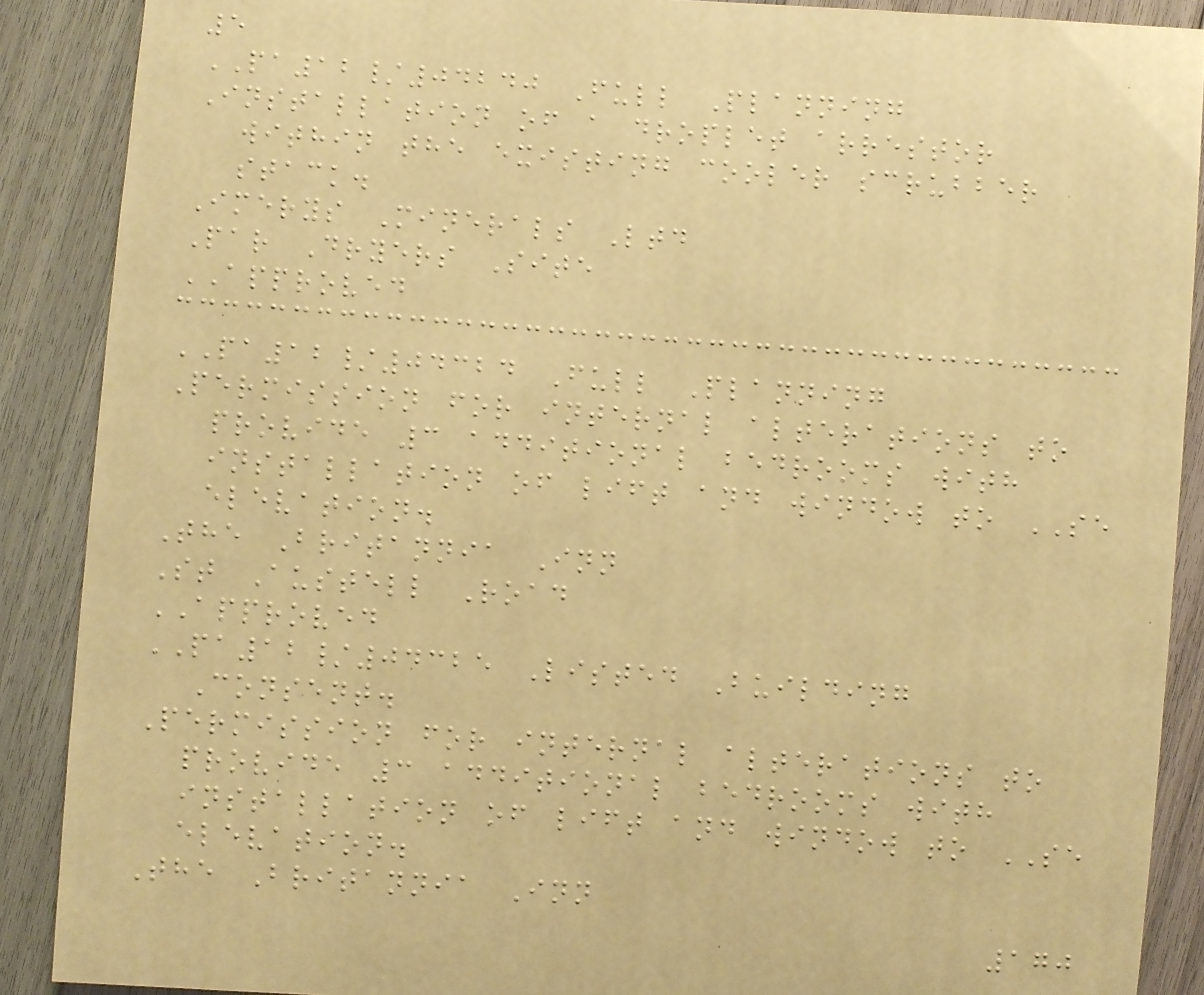5
PA12/04240 Full Planning
Installation of a droplet arrestor
within the existing cooler scrubber
stack.
Imerys Minerals Ltd
Par Dryers Site
APPROVED
PA12/04324 Full Planning
Permission for internal alterations to
provide 3 additional bedrooms with
installation of lift and window to SE
elevation.
The Britannia Inn
St Austell Road
APPROVED
PA12/04325 Listed Building
Consent.
Permission for internal alterations to
provide 3 additional bedrooms with
installation of lift and window to SE
elevation.
The Britannia Inn
170
